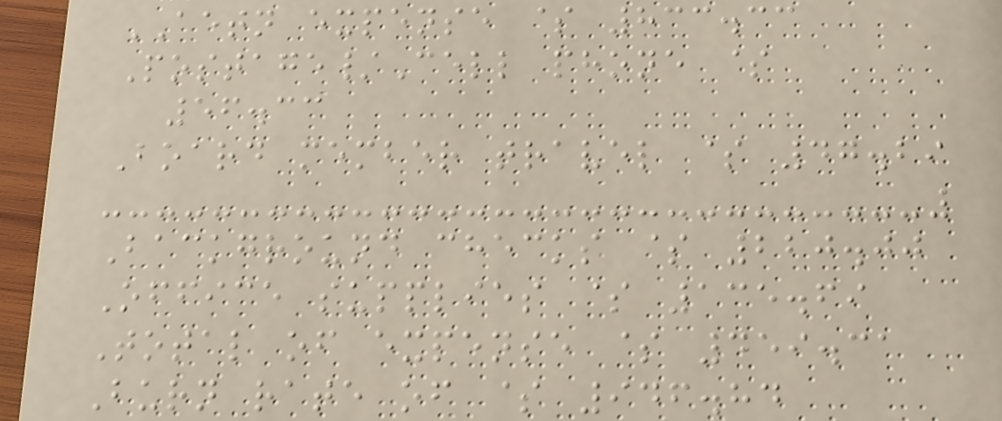AETN expense $ 833.33
Postage/Cell phone $
56.33
Board member travel $ 47.29
Background checks $ 220.00
Office supplies $ 135.69
Total of expense $ 459.31
Burn rate of $ 946.84
